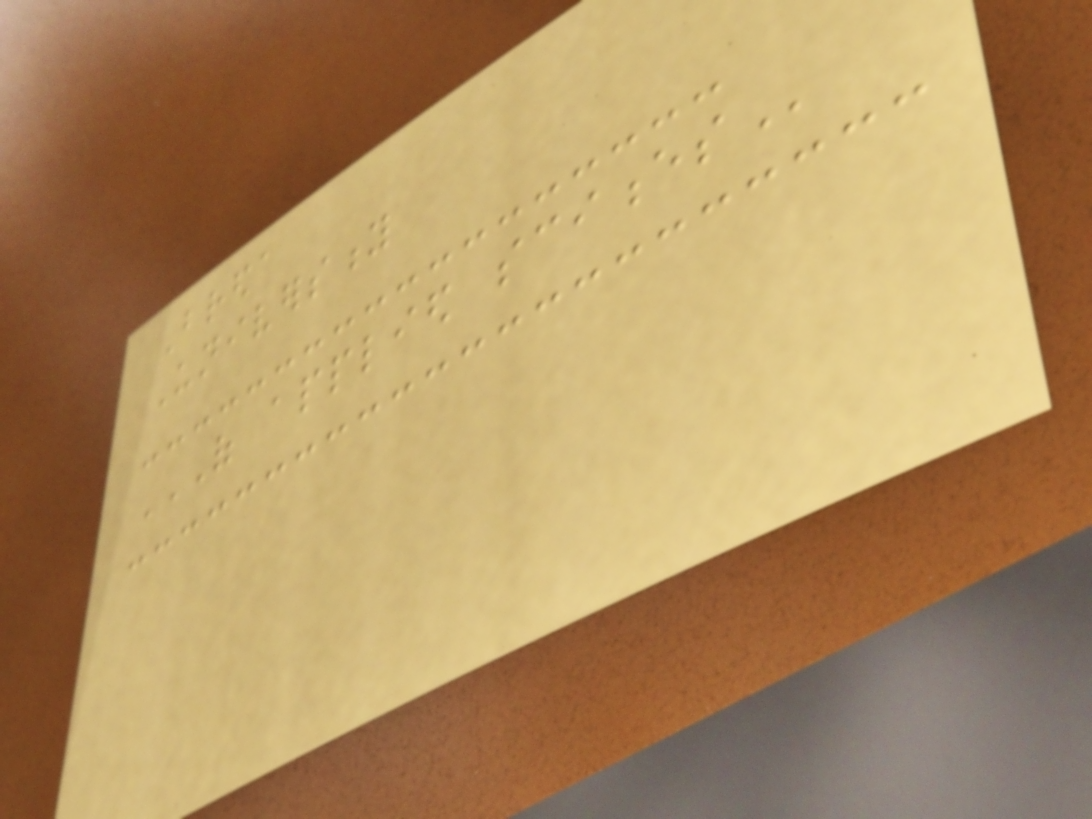Breda
University
OF APPLIED SCIENCES
